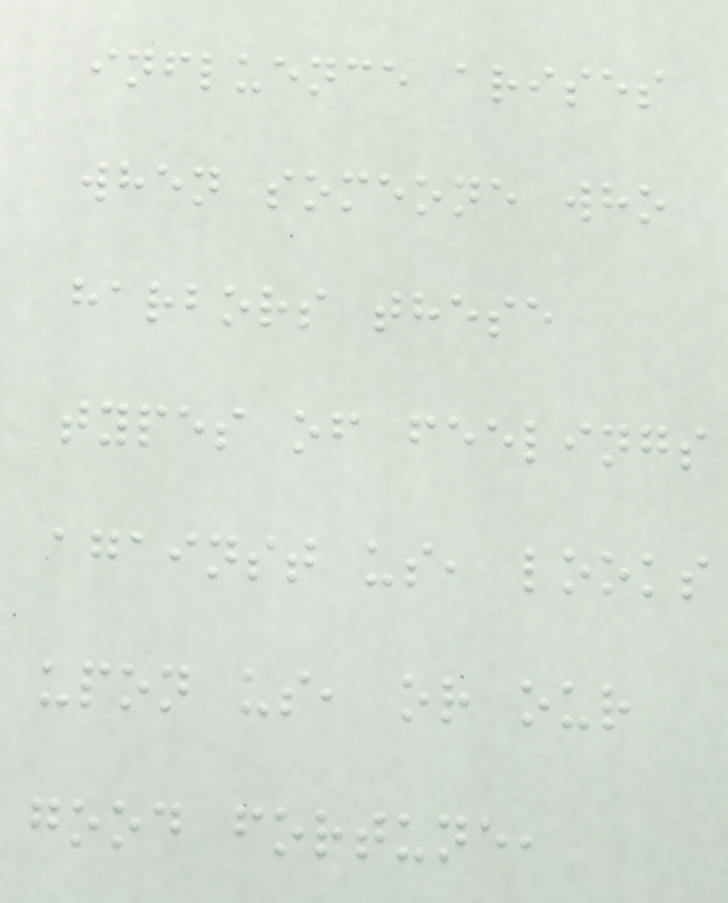influence arises
when someone who
harbors these
types of feelings
against us, looks
upon us, or our
good fortune,
